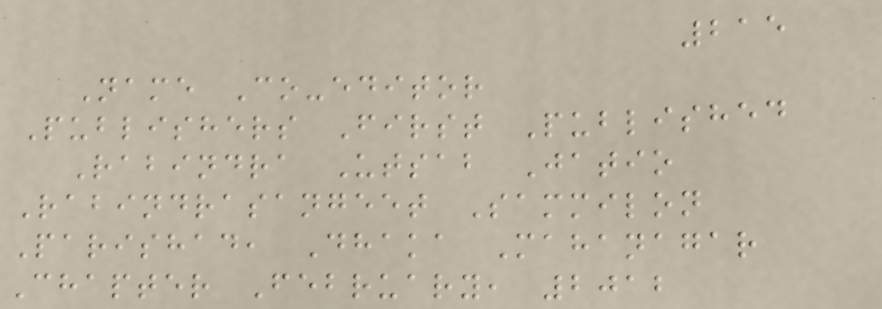215
Name Co-editor
Publishers First Published
Rabindra Utsab Jatio
Rabindrasangeet Sammilon
Parishad, Dhaka Mahanagar
Chapter February, 2012
